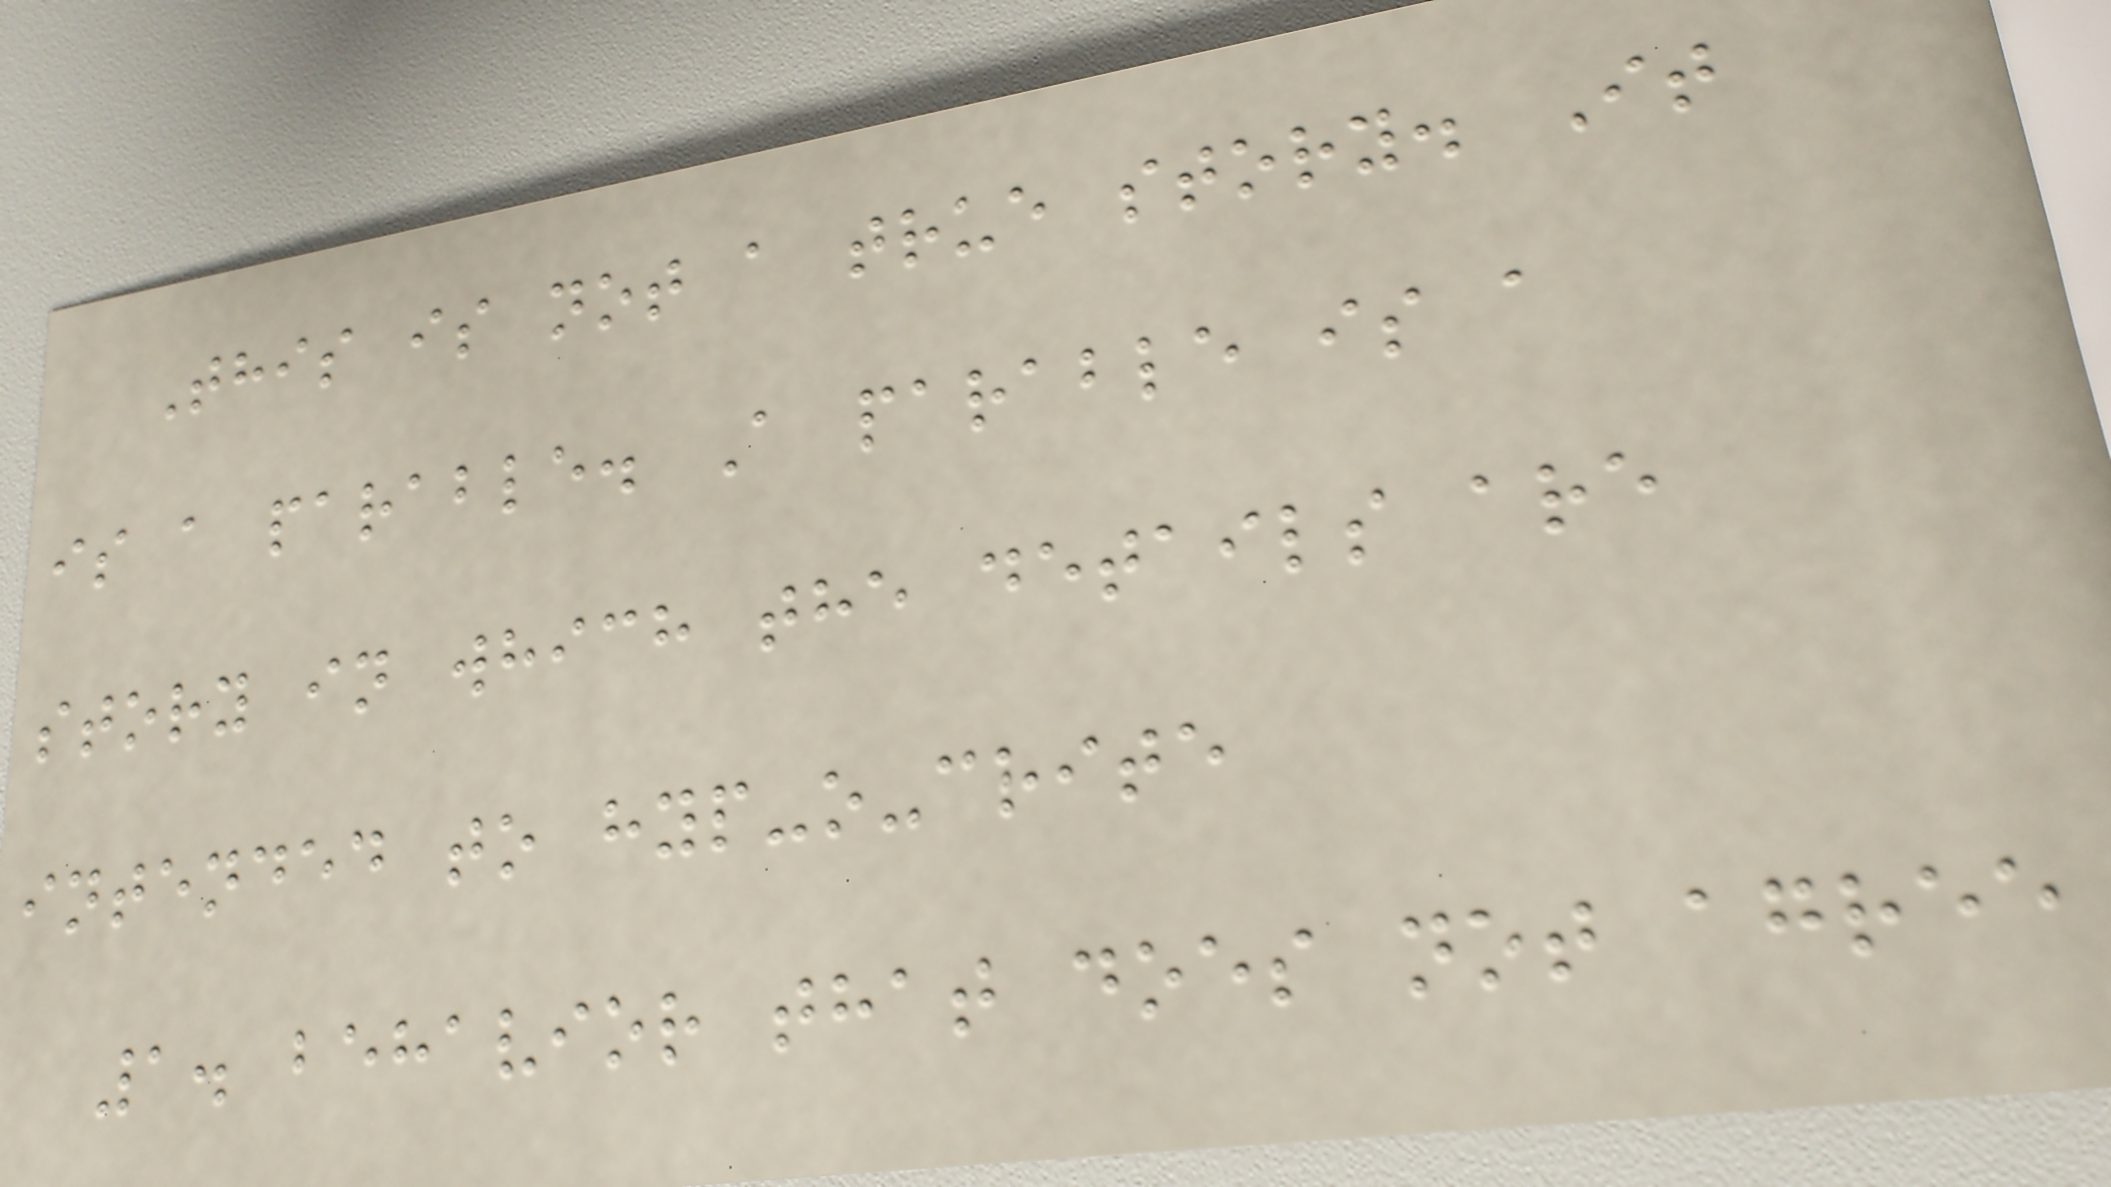This is not a true story. It
is a parable. A parable is a
story in which the details are
intended to hyp-o-crite
1. behavior that does not agree
